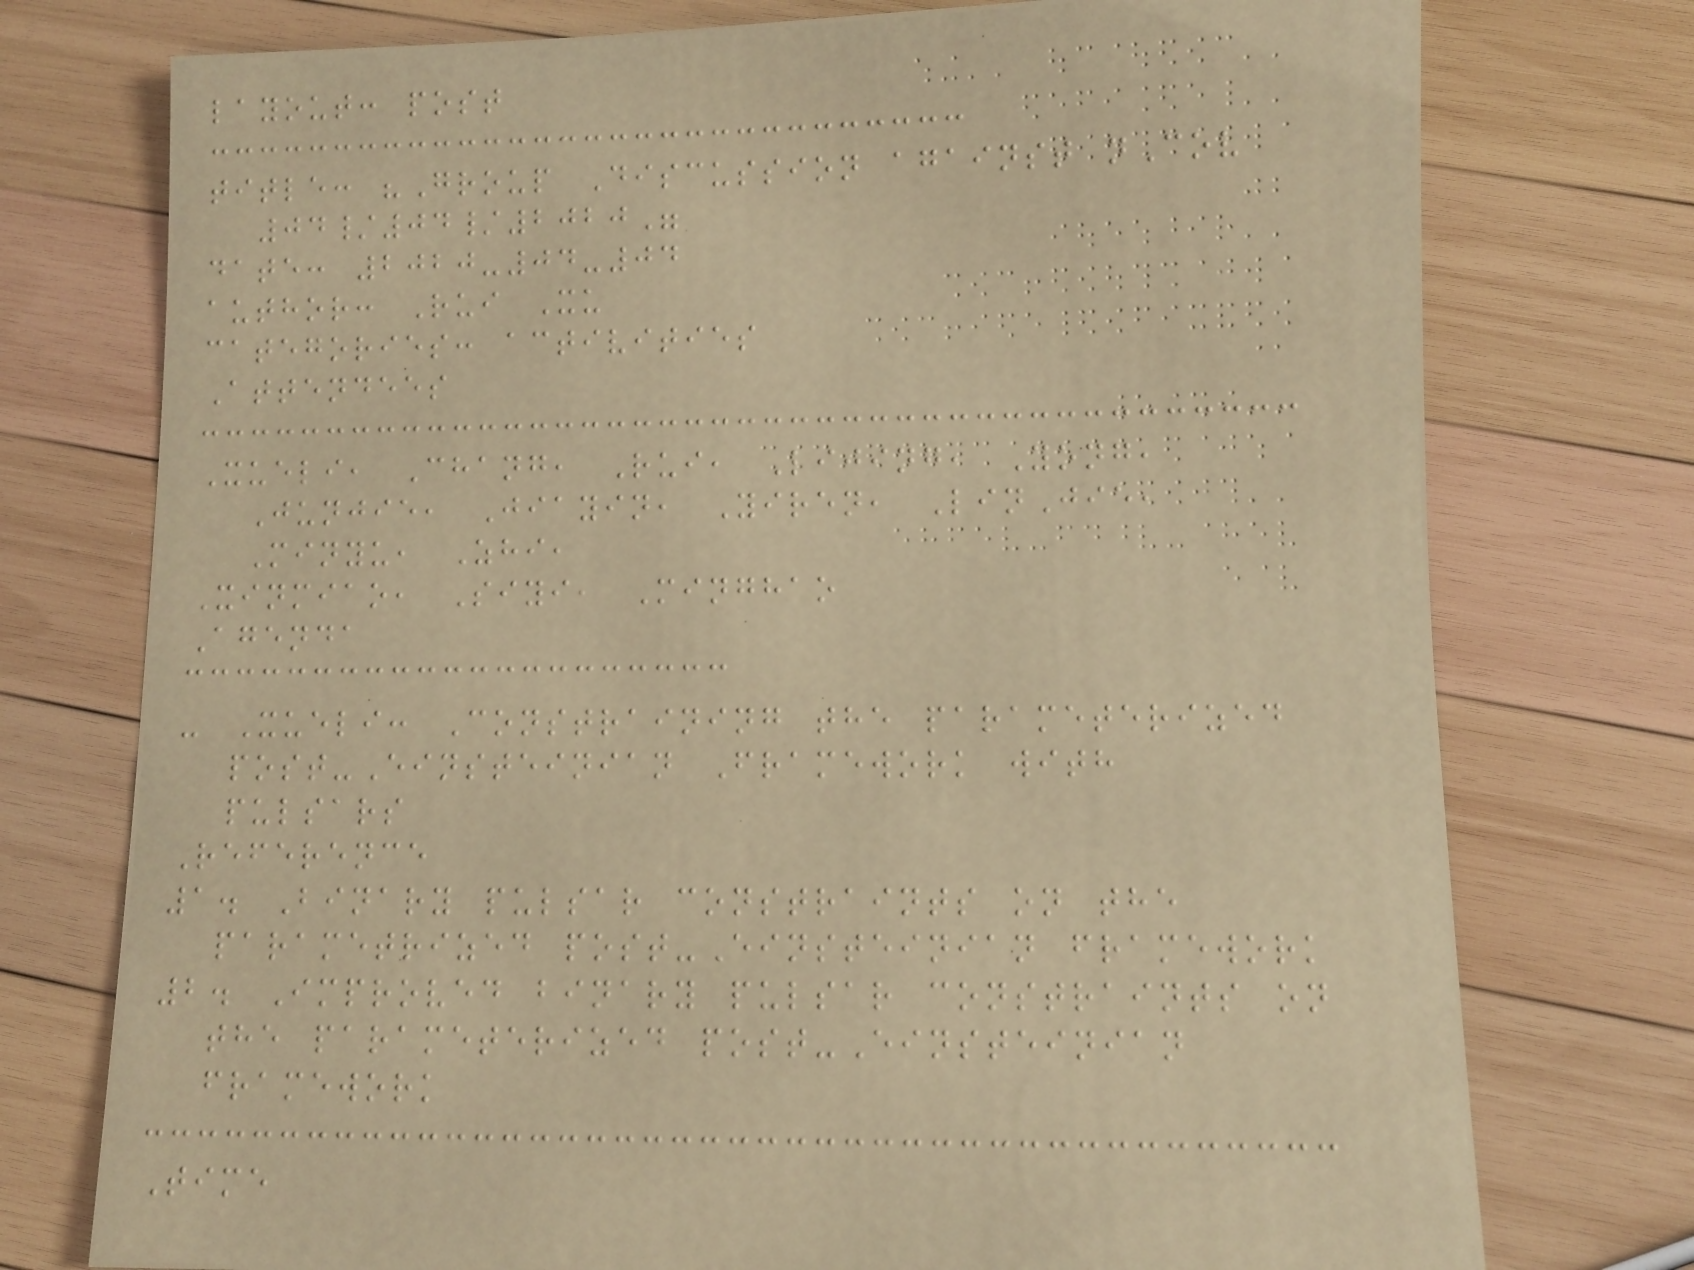layout: post
title: "Group Discussion against nCov
04/04/2020"
date: 2020-04-04
author: Rui Xu
categories: activities
Attendees
Xueli, Chang, Rui, Lijing, Yong,
Junjie, Jiayin, Yiren, LinJie,
Minyu, Zhi,
Xinmiao, Siyi, Minghao
Agenda
- Xueli: Constraining the parameterized
post-Einsteinian Framework with
pulsars
Reference
1. Binary pulsar constraints on the
parametrized post-Einsteinian framework
2. Improved binary pulsar constraints on
the parameterized post-Einsteinian
framework
Time
